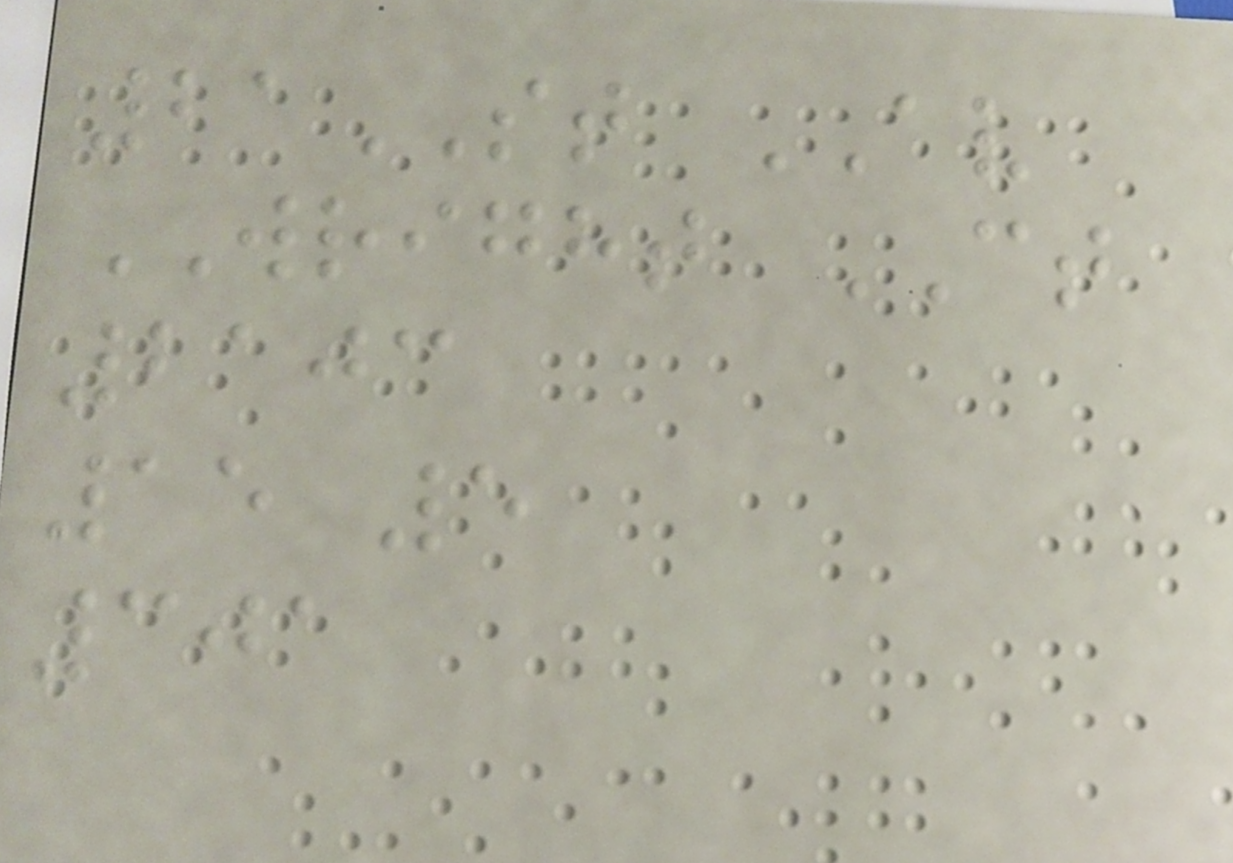21ST AV
WRIGHT CT
2103
15 5
301
